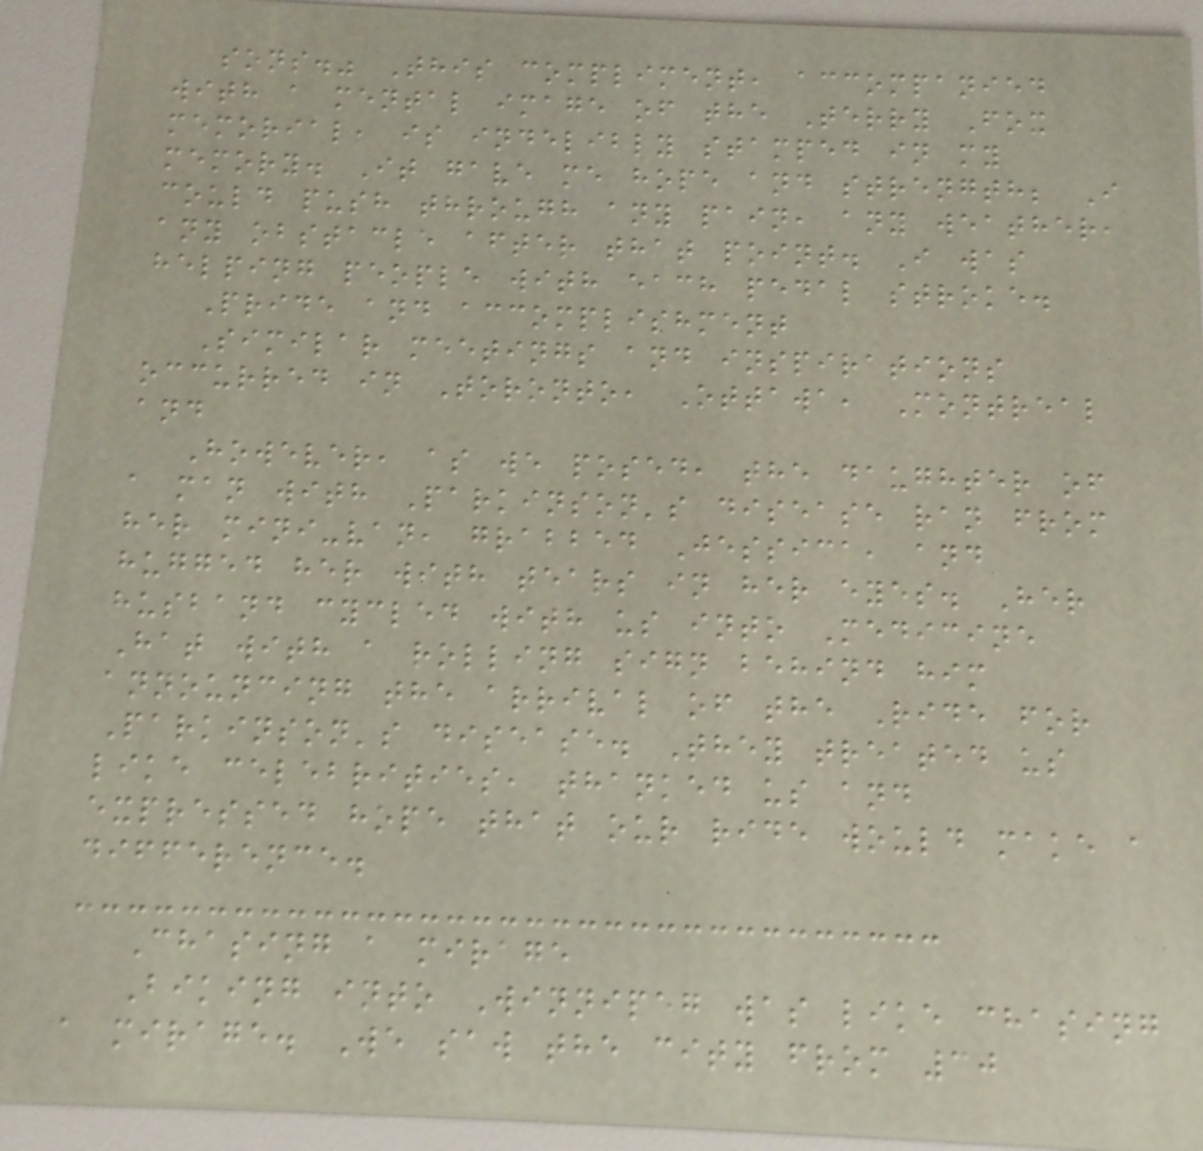sons." This compliment, accompanied
with a mental image of the Terry Fox
memorial, is indelibly stamped in my
memory. It gave me hope and strength; I
could push through any pain, any weather,
any obstacle after that point. I was
helping people with each pedal stroke.
Pride and accomplishment
Similar meetings and inspirations
occurred in Toronto, Ottawa, Montreal
and
However, as we posed, the daughter of
a man with Parkinson's disease ran from
her mini-van, grabbed Jessica, and
hugged her with tears in her eyes. Her
husband cycled with us into Medicine
Hat with a rolling sign behind him
announcing the arrival of the Ride for
Parkinson's disease. They treated us
like celebrities, thanked us and
expressed hope that our ride would make a
difference.
Chasing a mirage
Biking into Winnipeg was like chasing
a mirage. We saw the city from 30
